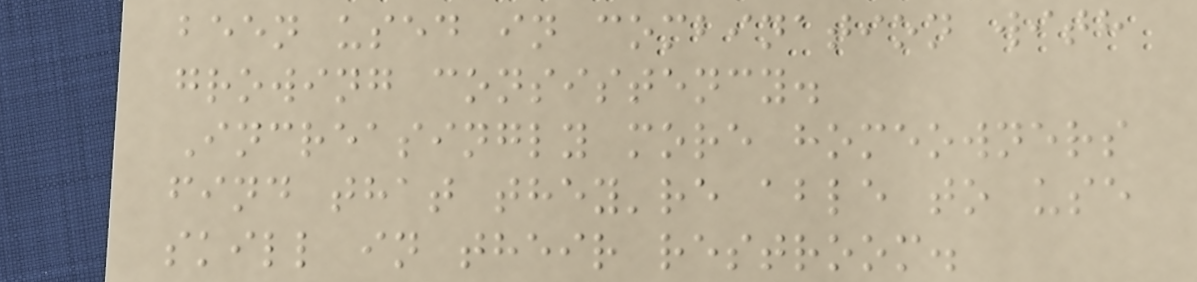been used in combination with
growing consistency.
Increasingly more homeowners
find that they're able to use
skill in their restroom.
